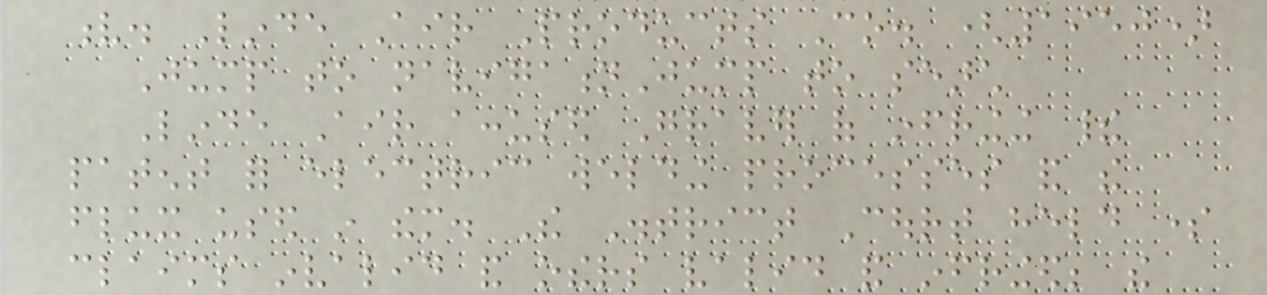v. Linde Air Products Co. (1950)
Jump to navigationJump to search
Linde Air accused Graver of infringing their
patent for electric welding processes and the
flux used in them. The District Court held some
claims invalid and others valid and infringed; the
